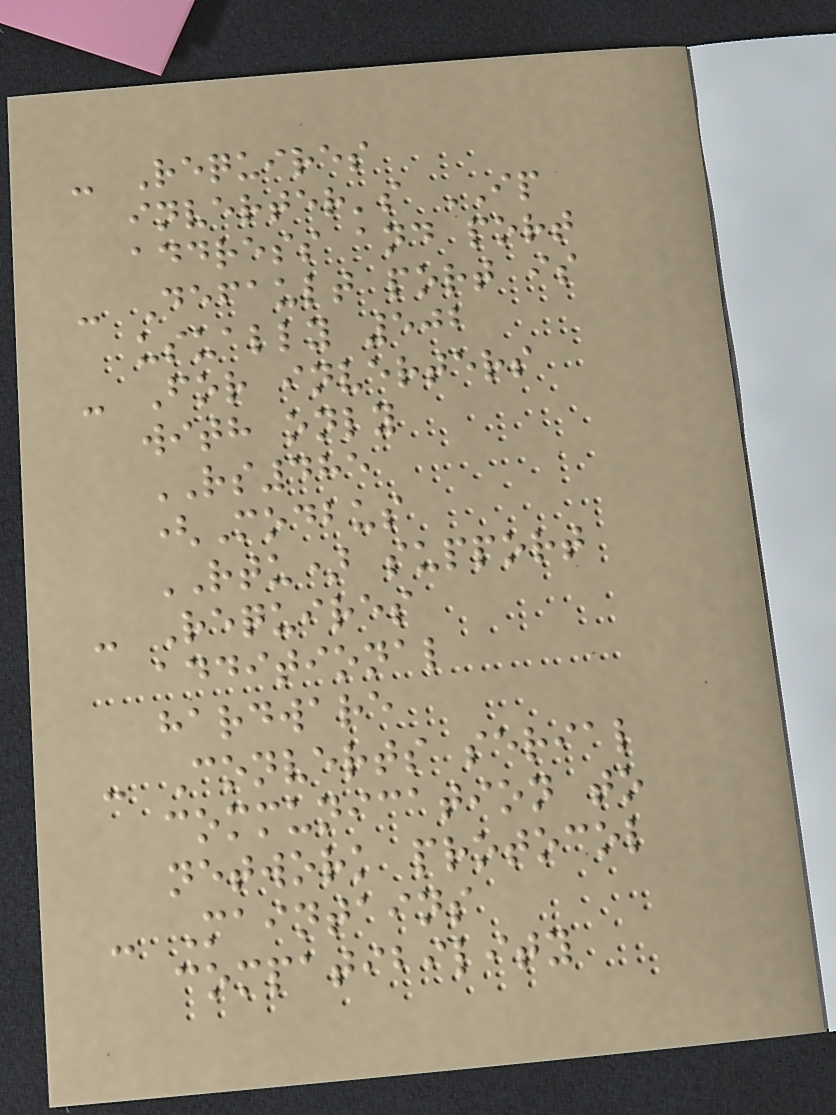- Requires
inverter's IP
address and port
- Default port is
usually 502
- For inverters
with only
RS485
(Modbus
RTU) support
- Requires
additional
hardware
- Converts serial
communication to
network protocol
- Maintains
compatibility
